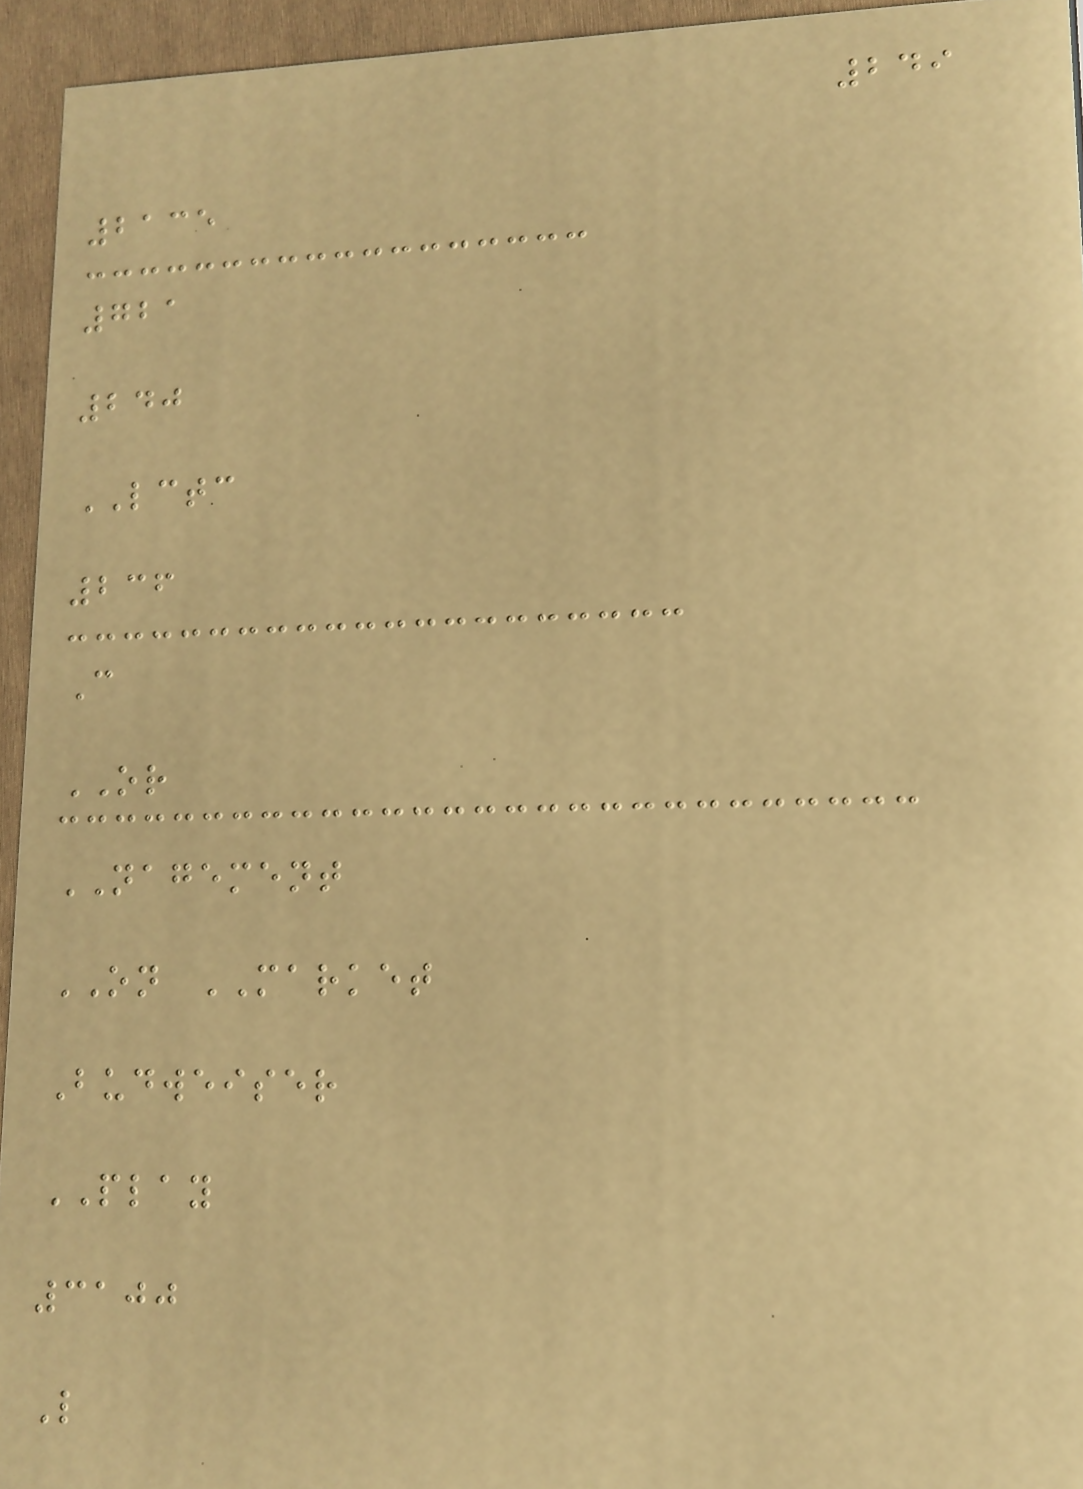249
2135
721
240
LCTC
236
C
OR
NAGEMENT
ON MARKET
Budweiser
PLAY
3100
L
